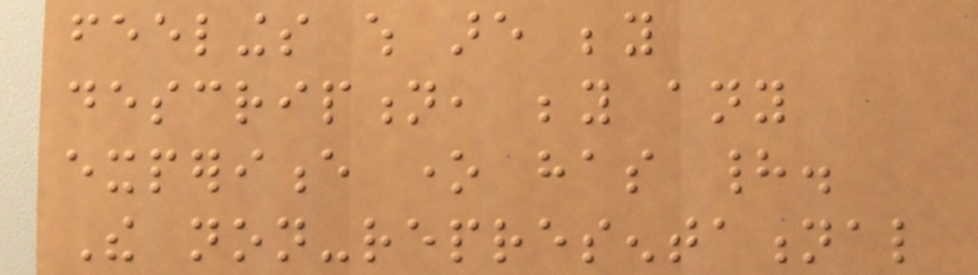feelings which are beyond
description, beyond any
experience one has had.
The non-representational
